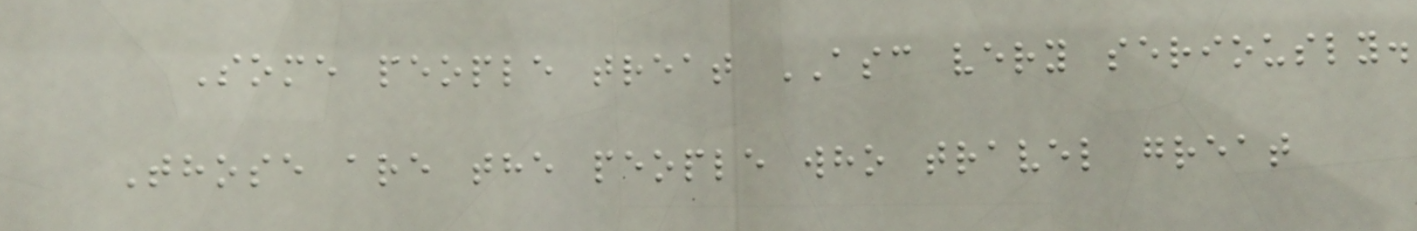Some people treat ASC very seriously.
Those are the people who travel great
